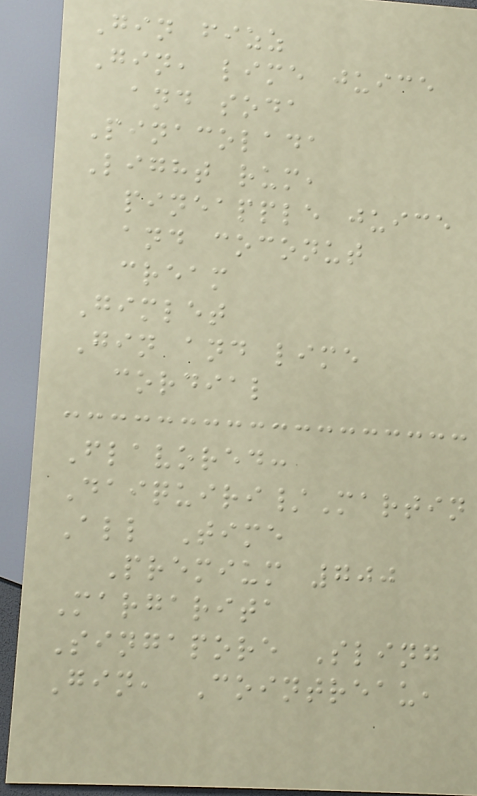Gin fizz
Gin, lime juice
and soda
Pinacolada
Light rum,
pineapple juice
and coconut
cream
Gimlet
Gin and lime
cordial
Flavored:
Daiquiri/Martin
All Time
Premium 700
Margarita
Singapore Sling
Gin, Cointreau,
